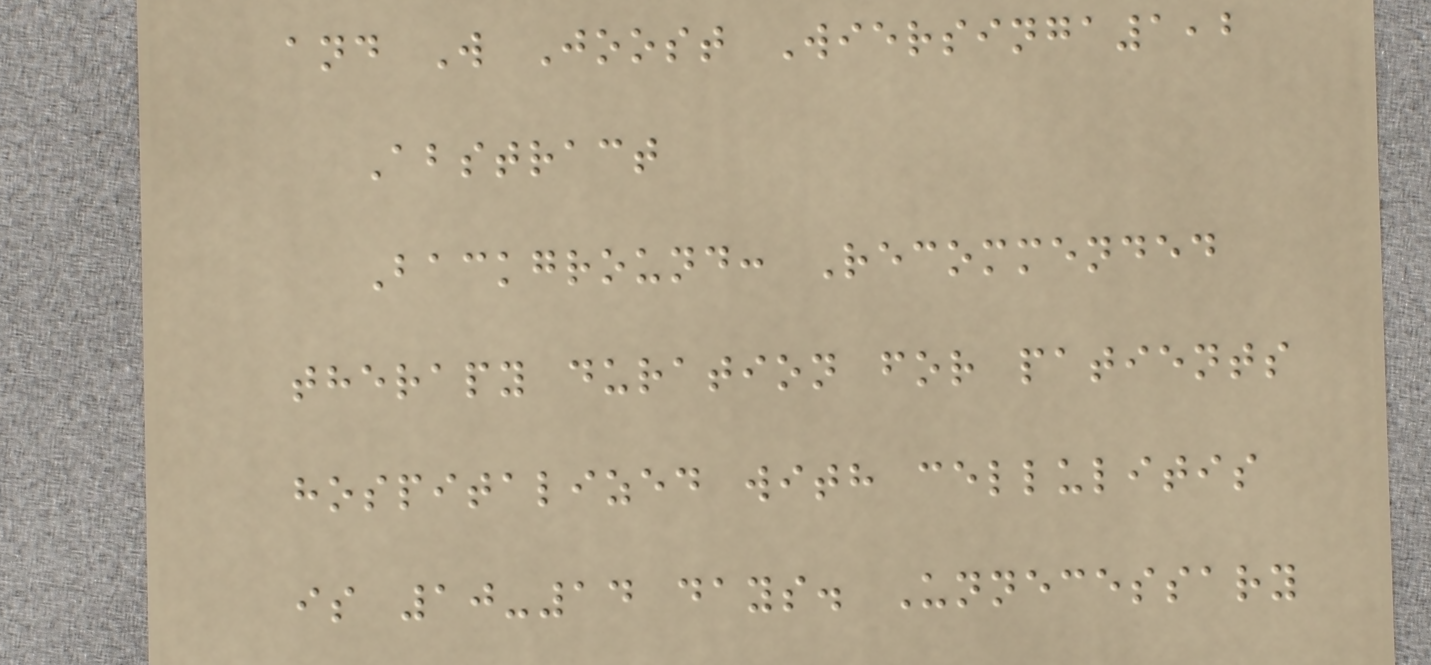and W Joost Wiersinga1,2
Abstract
Background: Recommended
therapy duration for patients
hospitalized with cellulitis
is 10-14 days. Unnecessary
